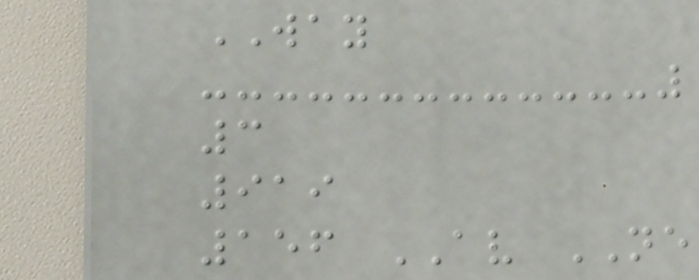WAY
3
919
156 AV NE
